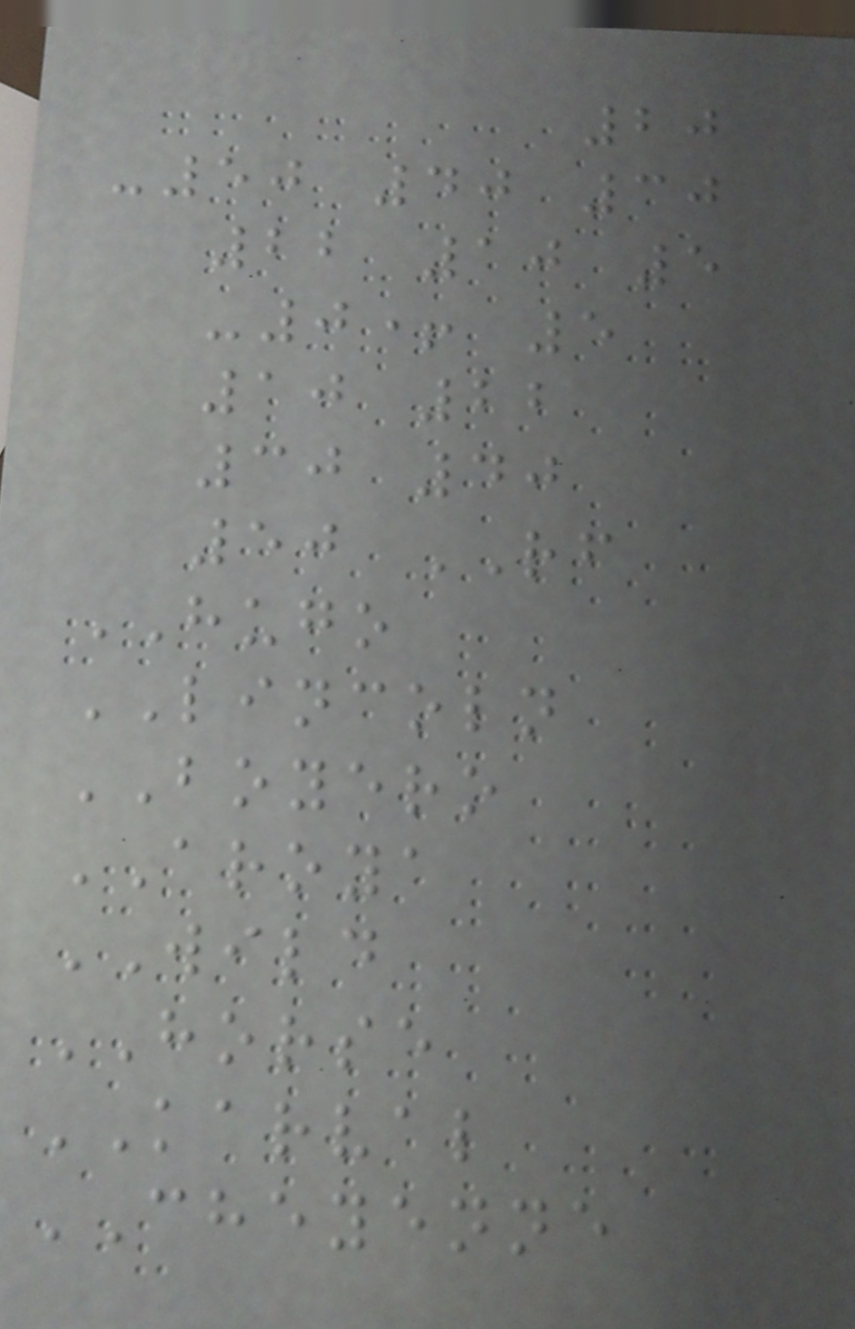20
-50 40 30
22 10 5
-0+ 5
10 22
30 40
50 RF
HUGO
LINCOLN
BOYERO
AROYA
WILD
HORSE
KARVAL
CHEYENNE
